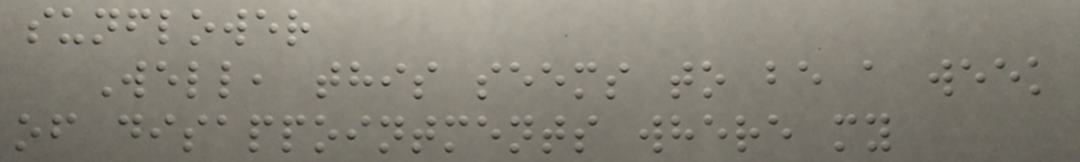sunflower
Well, this seems to be a week
of disappointments where my
